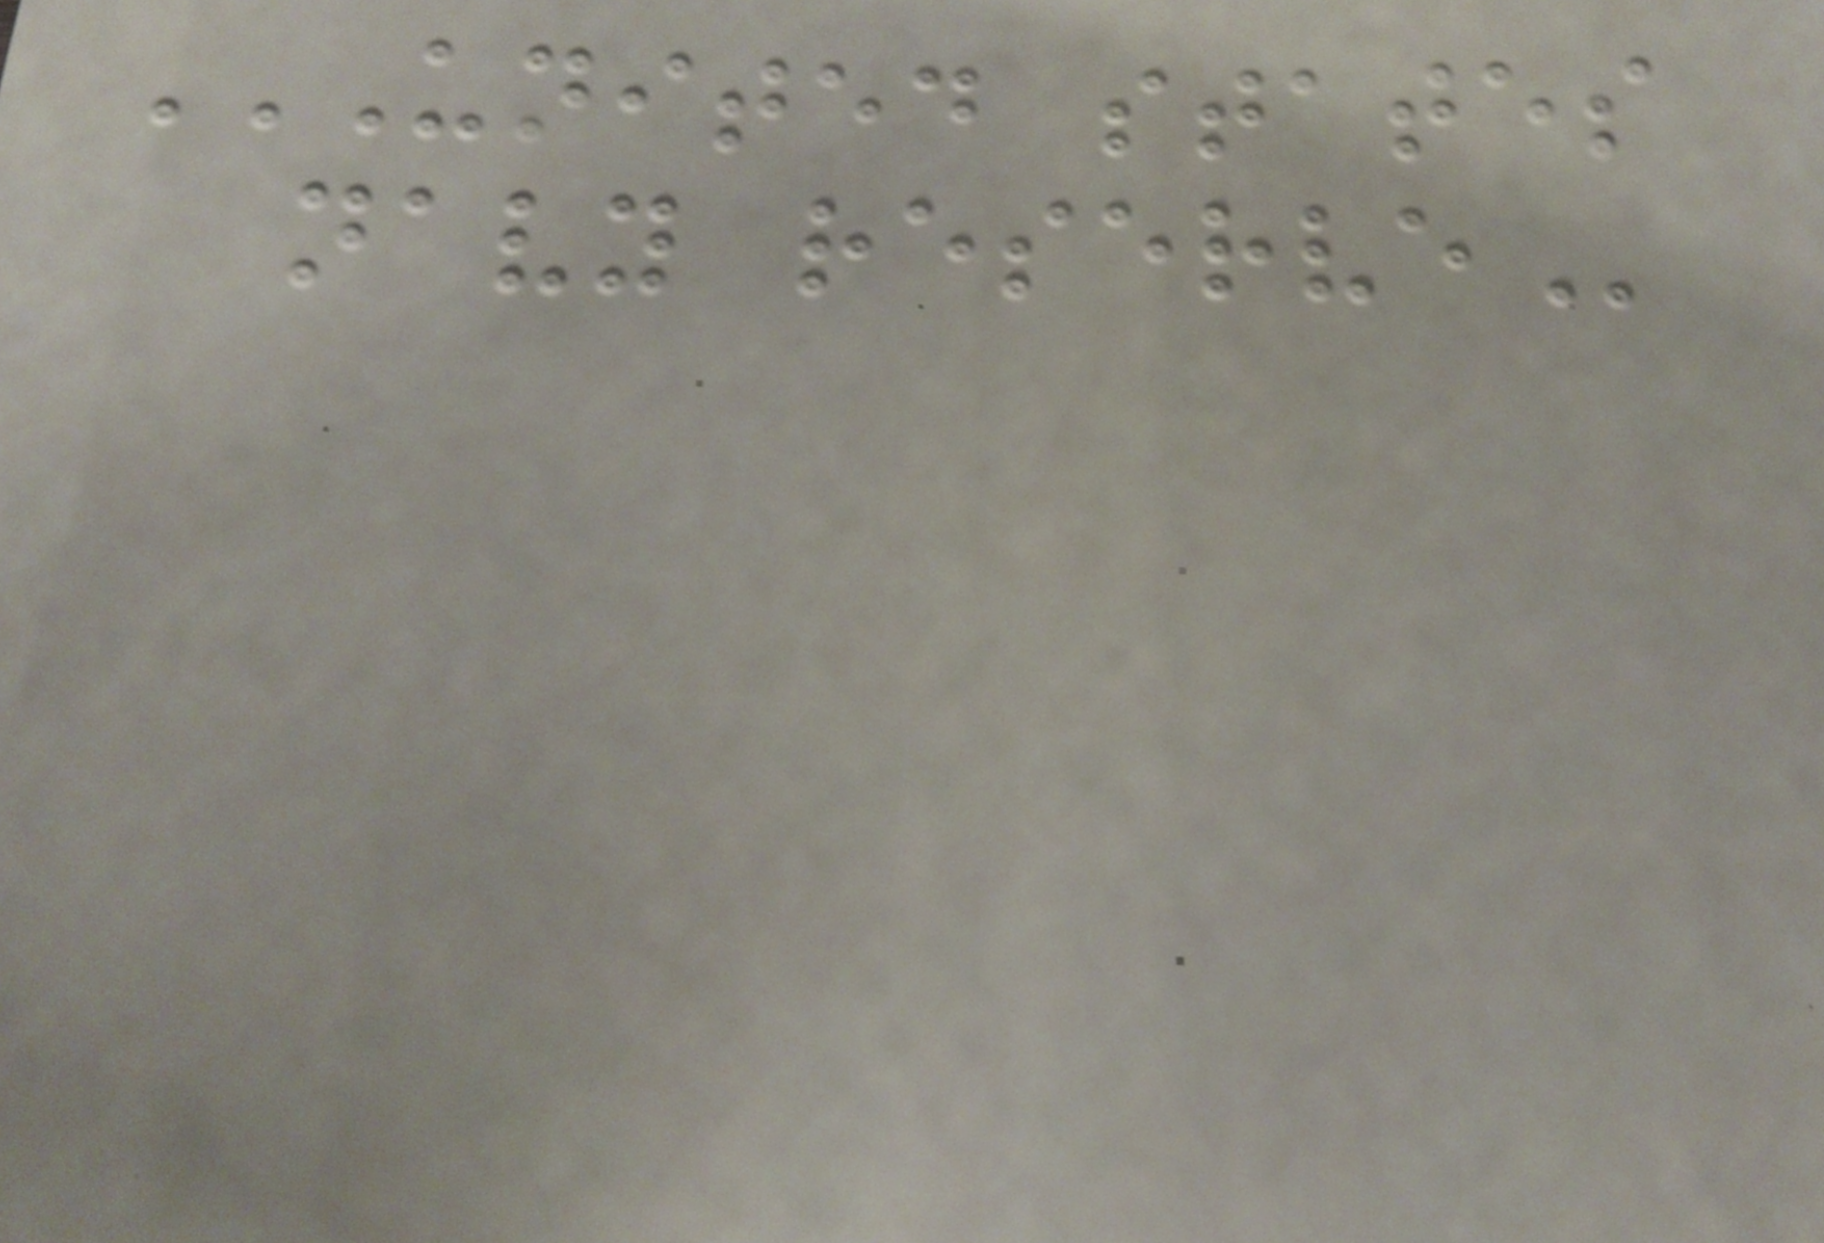UNITED STATES
NAVY RESERVE
